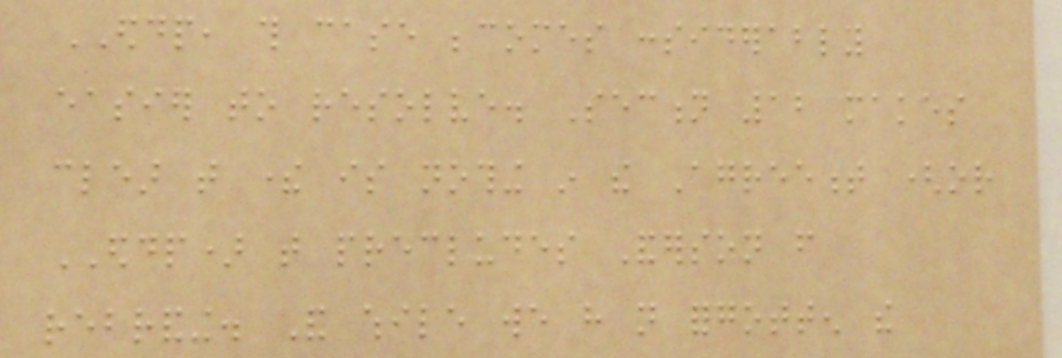EDDP, this case becomes considerably
easier to resolve. Section 12 makes
clear that there is nothing in the Agreement (or
EDDP) that precludes Anderson from
rebranding. And while we have not forgotten the
